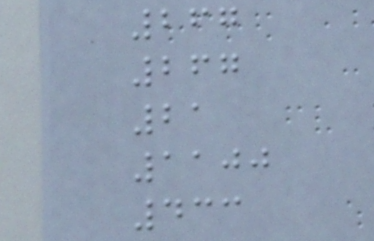267
267
21
1100
433
